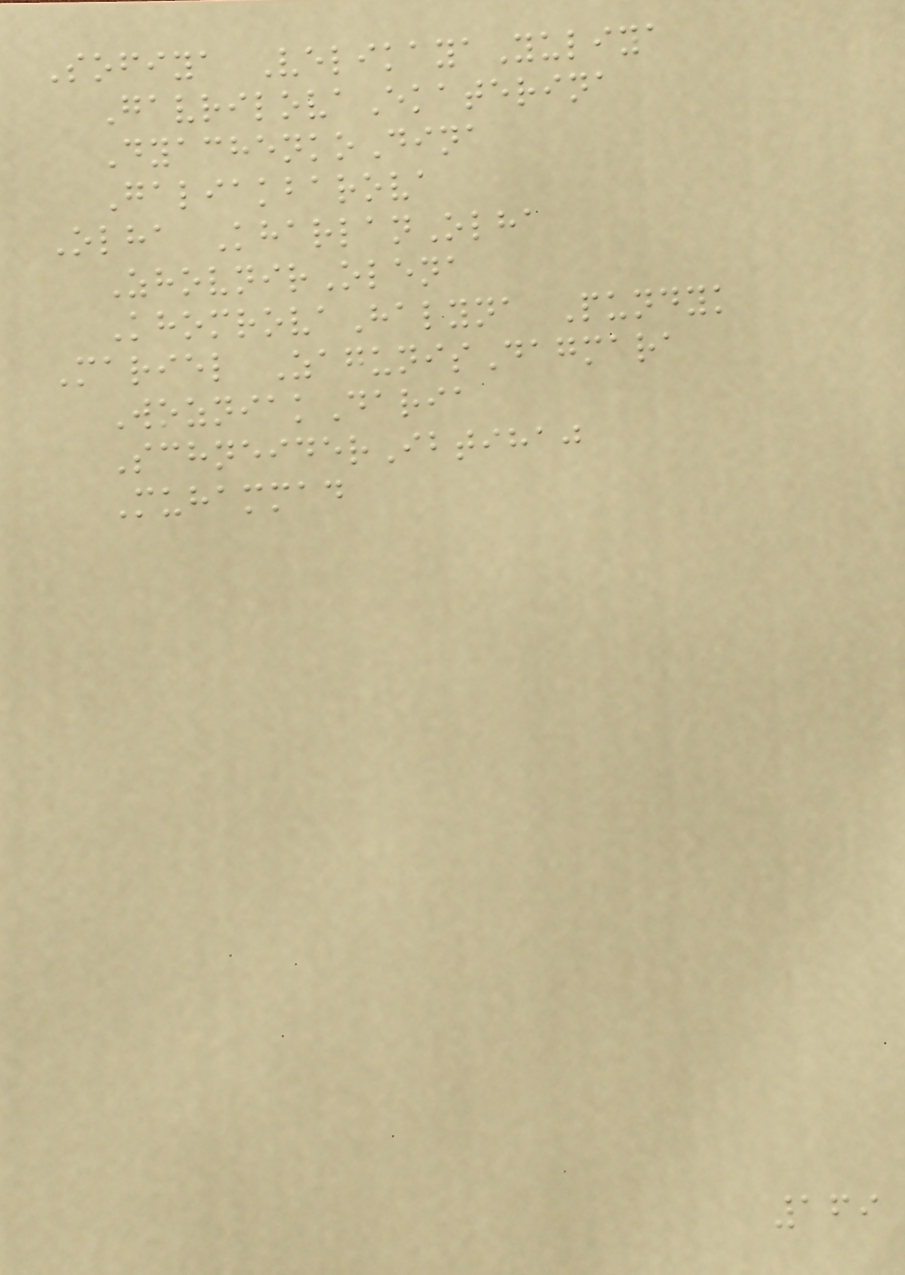Sofiya VelikayaYuliya
GavrilovaEkaterina
DyachenkoDina
Galiakbarova
Olha KharlanOlha
ZhovnirOlena
KhomrovaHalyna Pundyk
Mariel ZagunisDagmara
WozniakDaria
SchneiderIbtihaj
Muhammad
169
